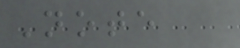Note
